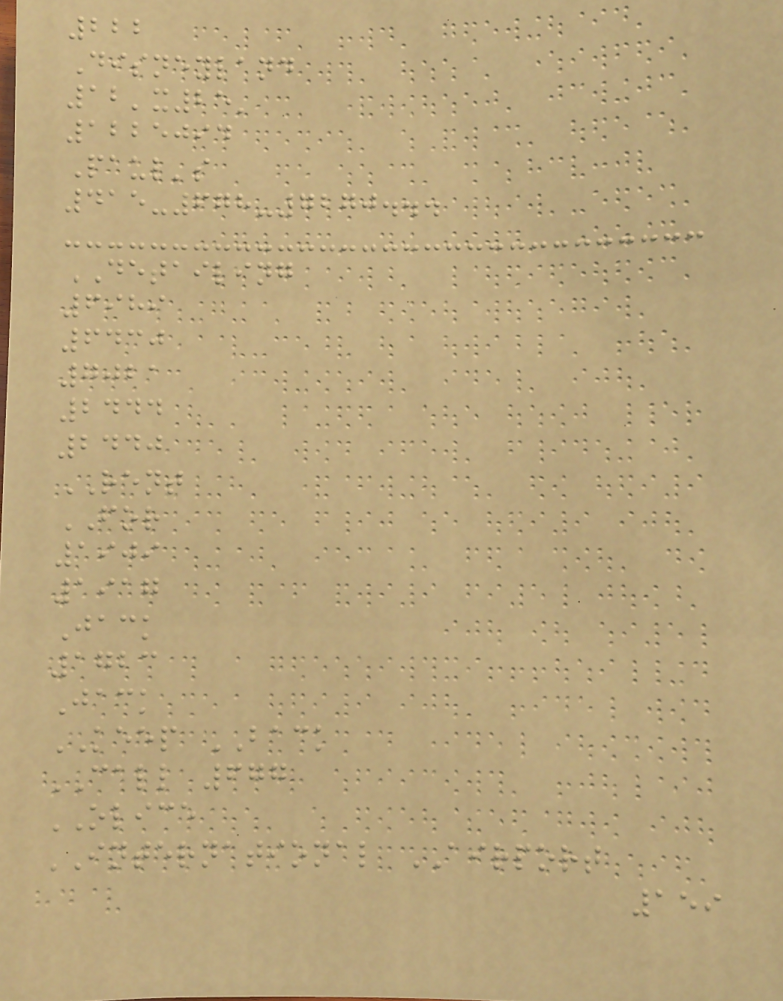222
Disneyland
12'x25'
1225094
Paul's
415-678-7270...
DETAILING
6989
6430
7021
2444
2440
RENT
FOR
1909
1917
Jack
1723
Jack
KEEP BACK
CALL 677
OLICE
INTERNATIONAL AIRPORT
159
